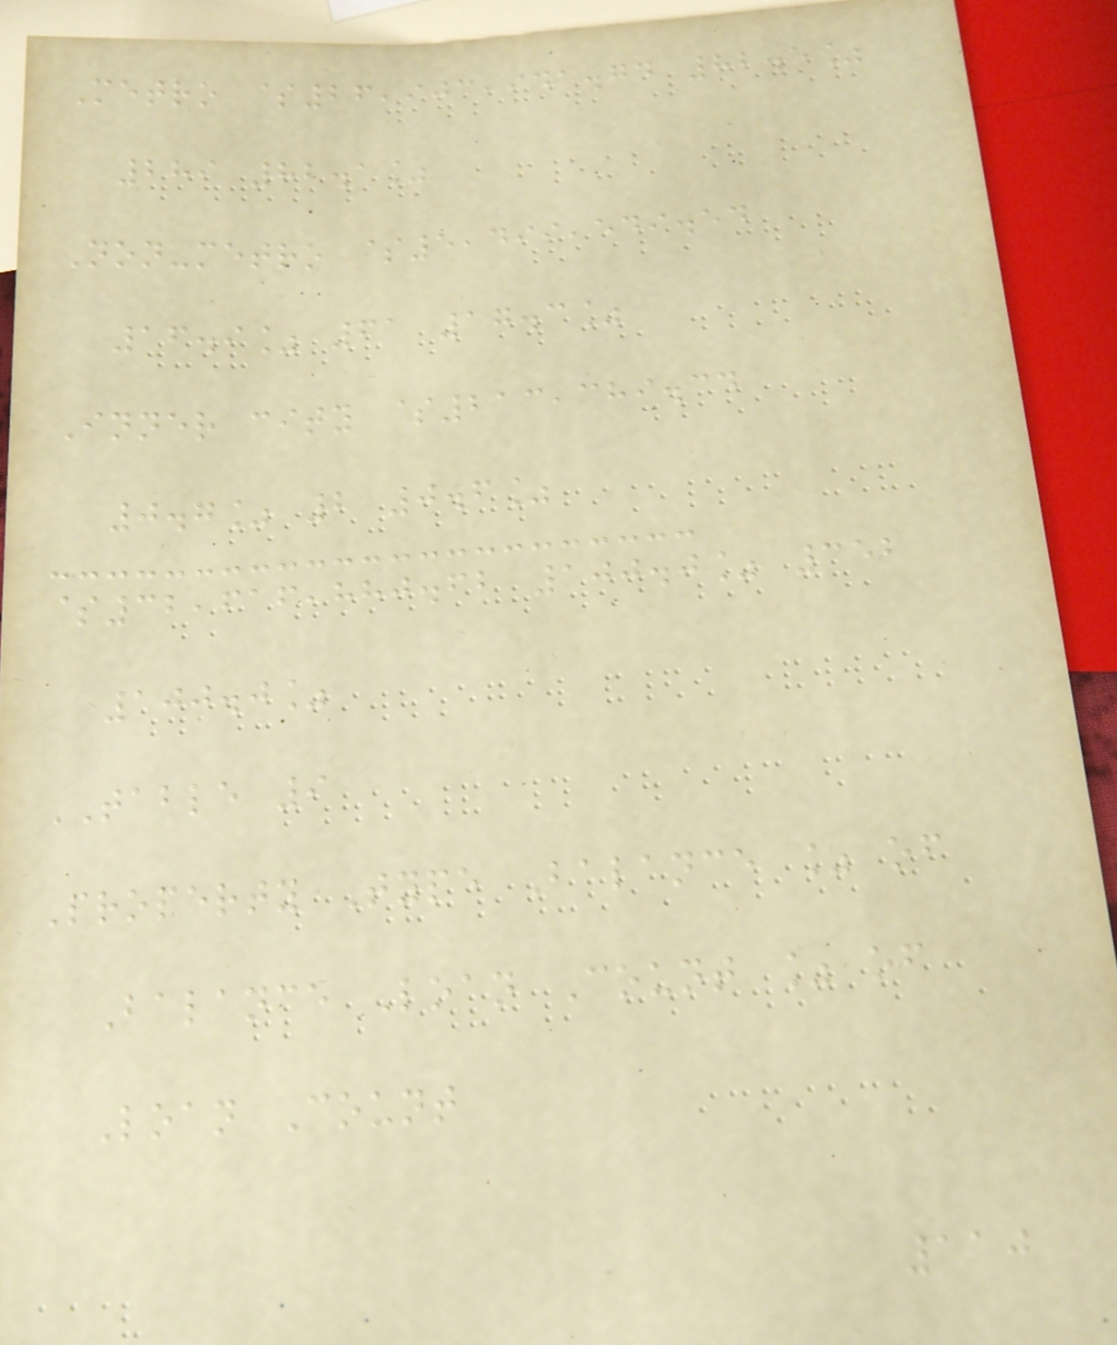Metro $26,903,941.74 82.5%
289 82.1%
Non-metro $5,499,549.54
16.9% 61 17.3%
Inner city $213,389.34
0.7% 2 0.6%
$32,616,880.62 100.0% 352
100.0%
TABLE 9
Property Type Balance % of
Balance Loan Count % of
Loan Count
110
